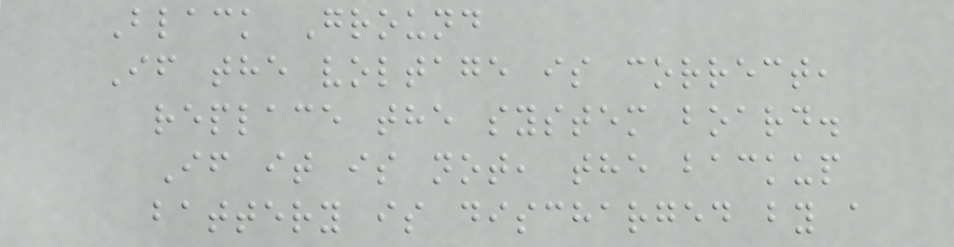Black Ground
If the voltage is correct,
replace the system board.
If it is not, the backup
battery is discharged by a
